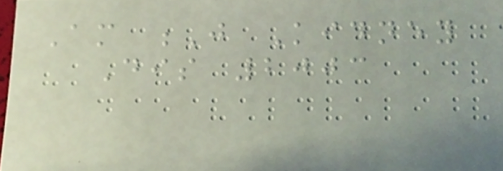Am J Kidney
Dis 2003
